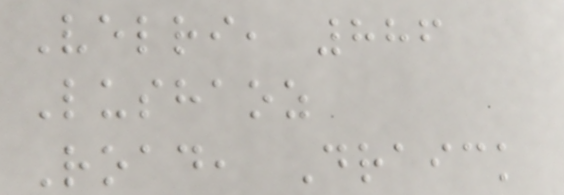Velri, 886
Lushaoz
Road, Draick
